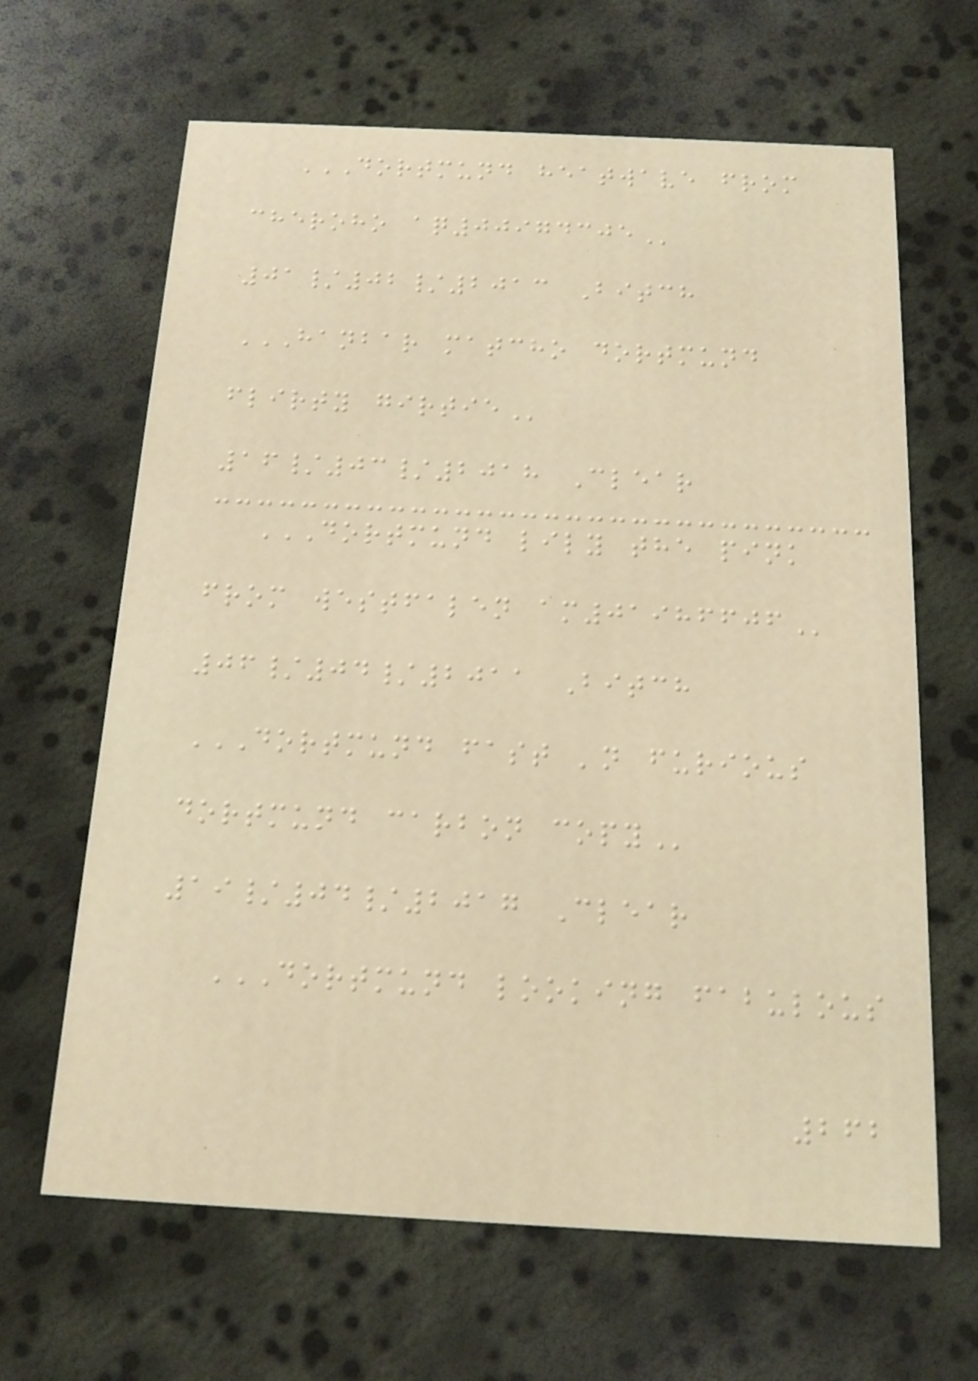DORTMUND HEATWAVE FROM
CHEROHO AQ00974305
01/02/2013 Bitch
HANBAR MATCHO DORTMUND
FLIRTY GIRTIE
16/03/2018 Clear
DORTMUND LILY THE PINK
FROM WESTFALEN AM01986606
06/04/2011 Bitch
DORTMUND FAST 'N FURIOUS
DORTMUND CARBON COPY
19/04/2017 Clear
DORTMUND LOOKING FABULOUS
262
